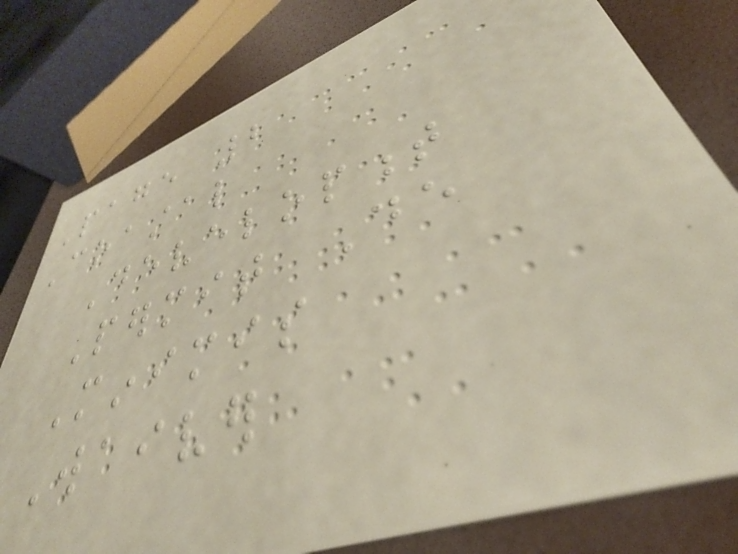Page 2
Coastal
Development
Permit De
Minimis
Waiver
